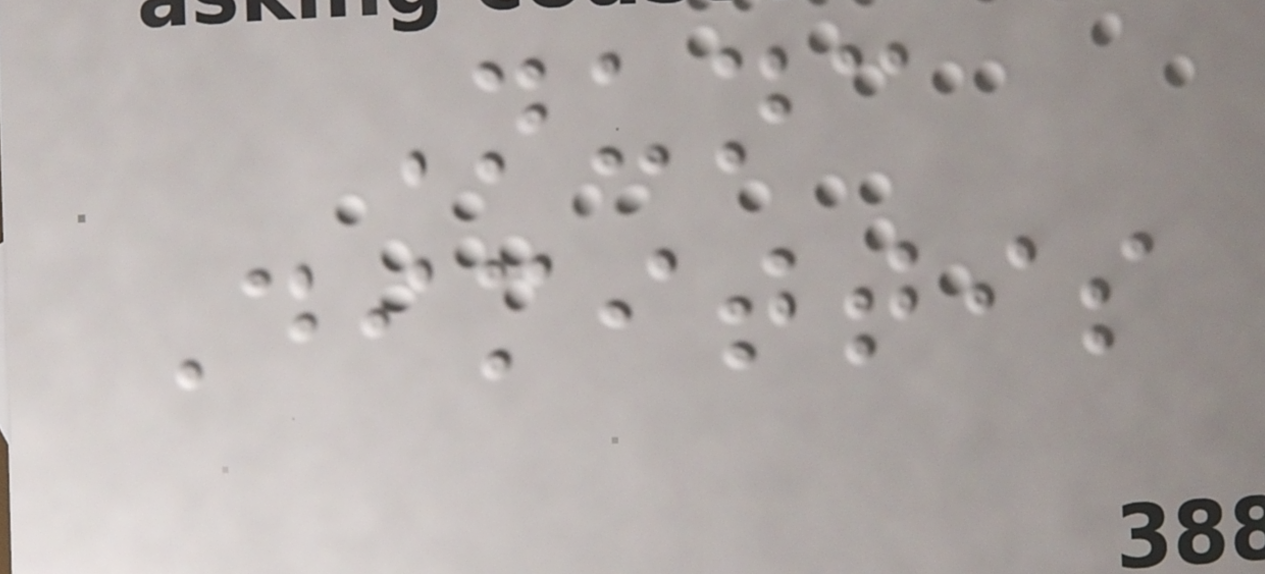Nunc
Dimittis
